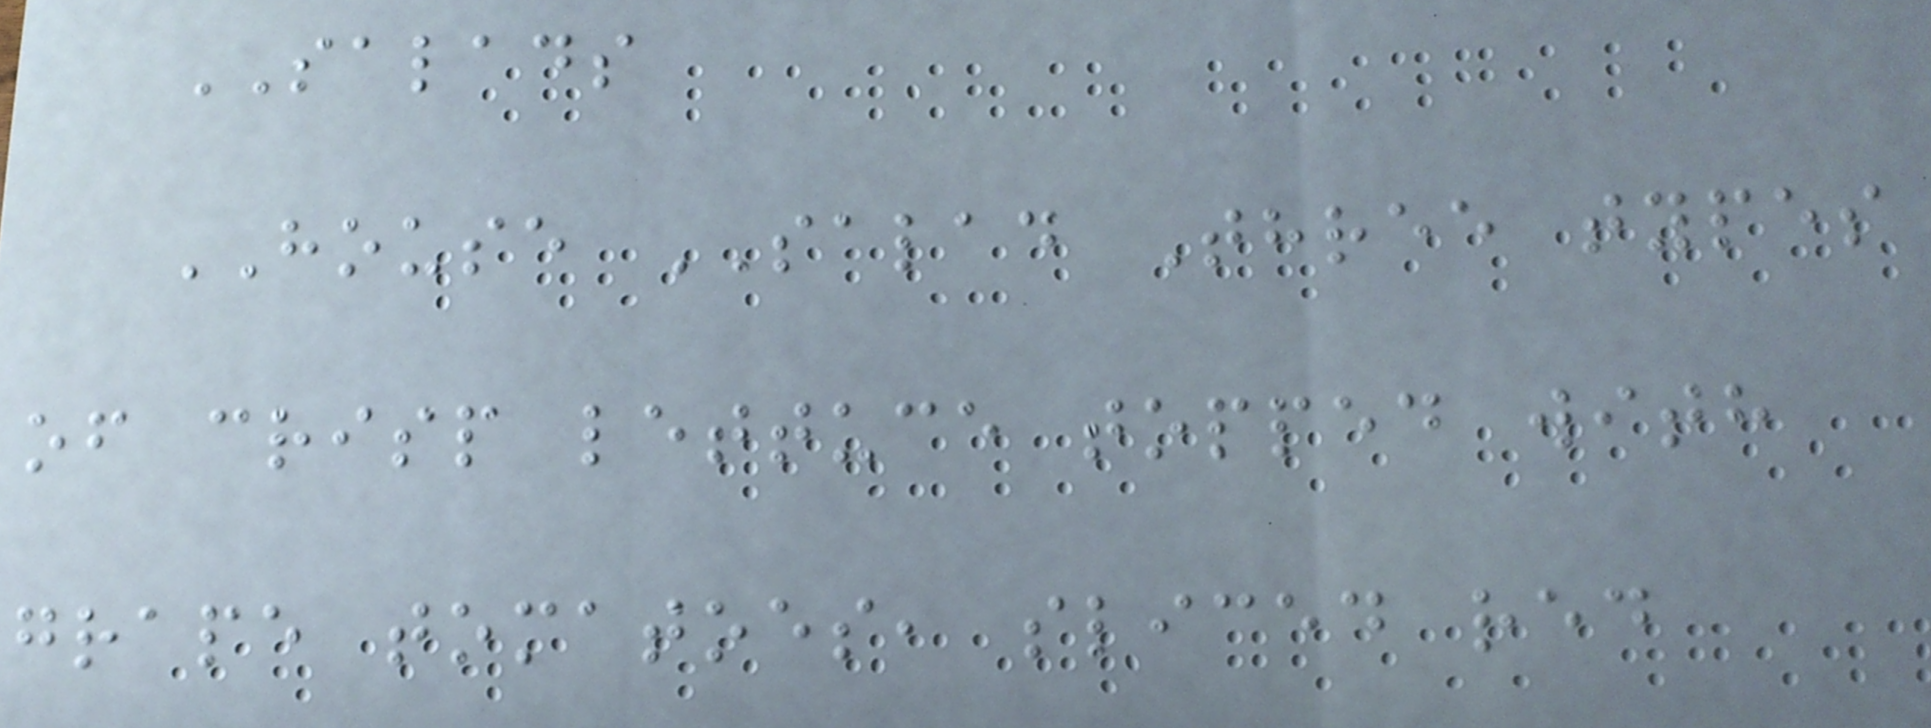SALADS
HOUSE SALAD Three types
of crisp lettuce topped with
grape tomatoes, sliced red
